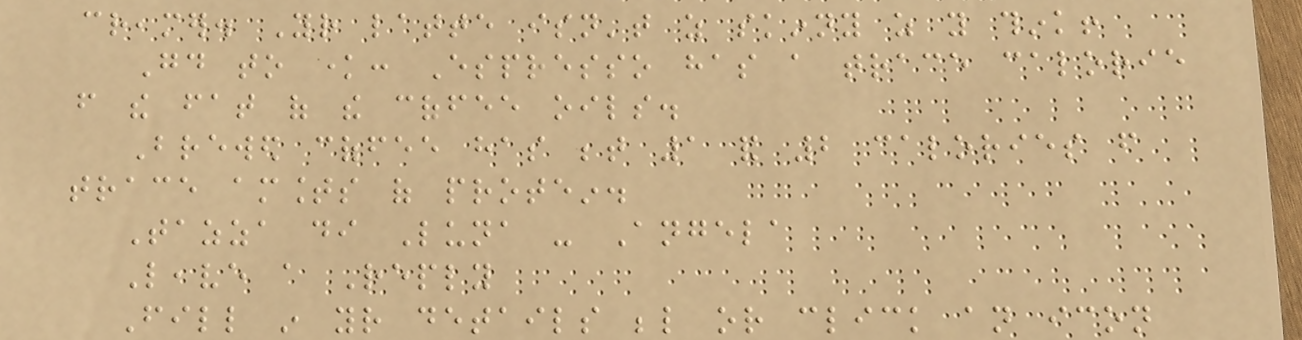creamer. Your latte isn't as skinny as you think!
Good to know: Espresso has a trace calorie
from the fat of the coffee oils.
Brewed coffee has between 1 and 2 calories from
trace amounts of protein.
Tazza di Luna - Angela
Leave a Reply
Fill in your details below or click an icon
